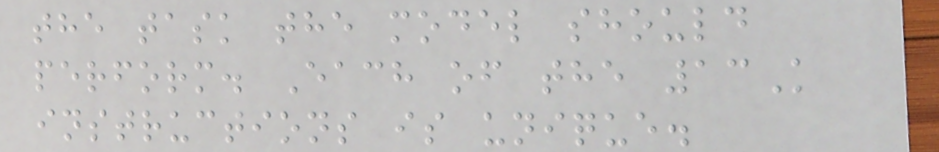the task the model should
perform. Each of the 13K
instructions is unique.
